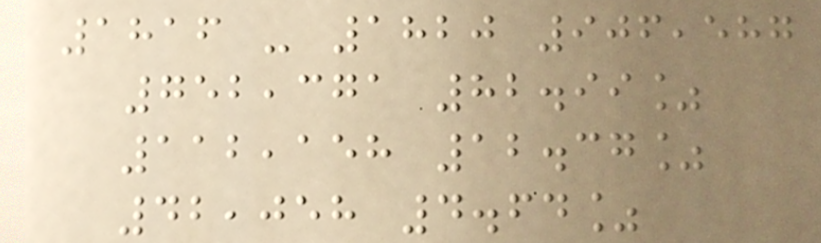1816 - 1820 906,587
752,371 82.99%
112,158 12.37%
42,058 4.64%
